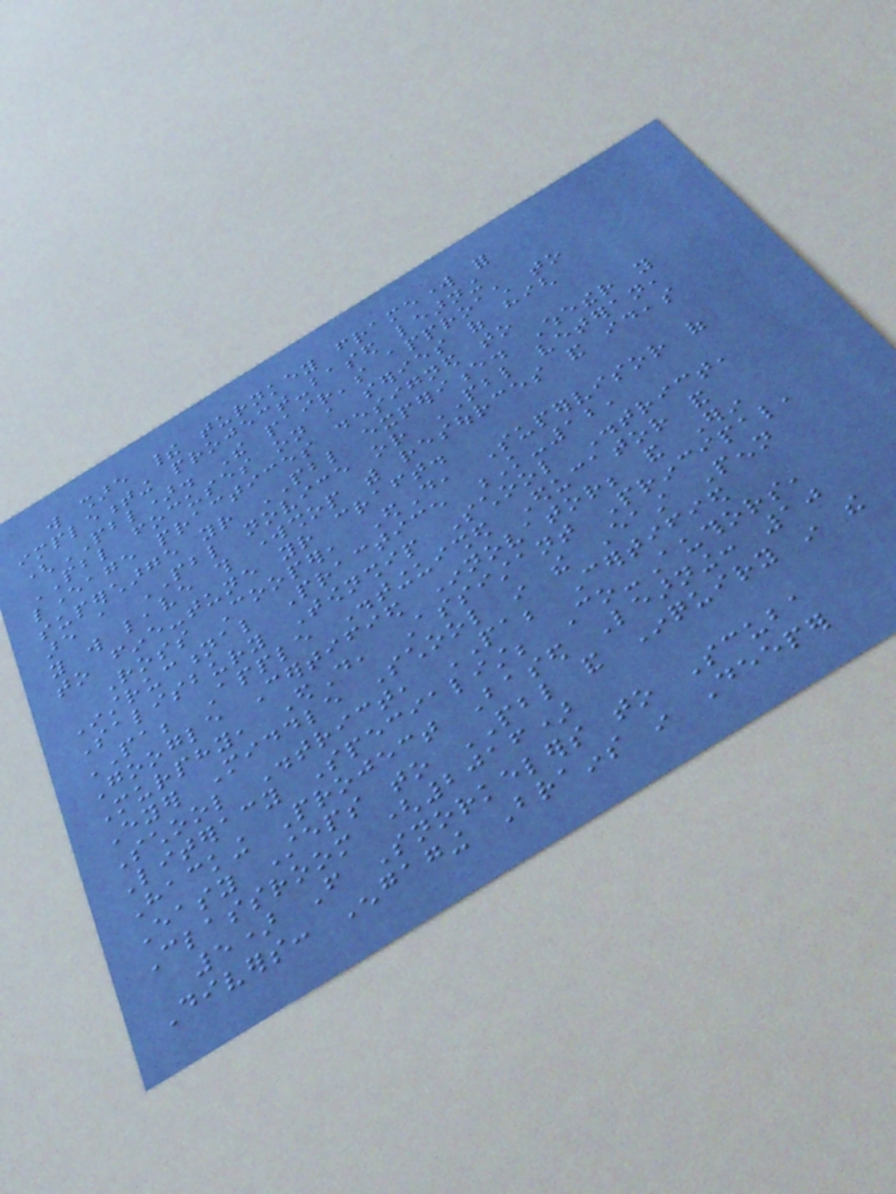will share their turnkey framework for
implementing project-based learning
(PBL). The pair's approach to
PBL focuses on a series of high
leverage practices designed to
supercharge your PBL experience. Whether you
are a PBL novice or PBL veteran,
you will leave this workshop with resources and ideas
to fine-tune your craft.
Ross Cooper, EdD, Supervisor of
Instructional Practice K-12,
Salisbury Township School District,
PA; Apple Distinguished Educator and
Google Certified Innovator; and Erin
Murphy, EdD, Assistant Principal,
Eyer Middle School in the East Penn
School District, PA; Certified
Literacy Specialist; Co-Authors,
Hacking Project Based Learning: 10
Easy Steps to PBL and Inquiry in the
Classroom (2016)
5) From Snorkelers to Scuba
Divers: Engaging Brains in Deeper
